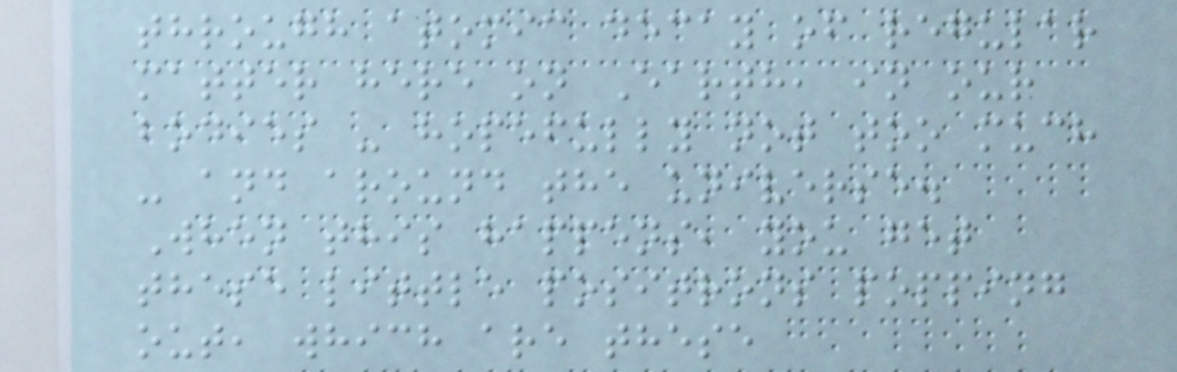through atomic decay of regular
matter here on Earth, in our
bodies - hopefully not too much
- and around the universe.
When this happens, you get
these little positrons popping
out, which are these
